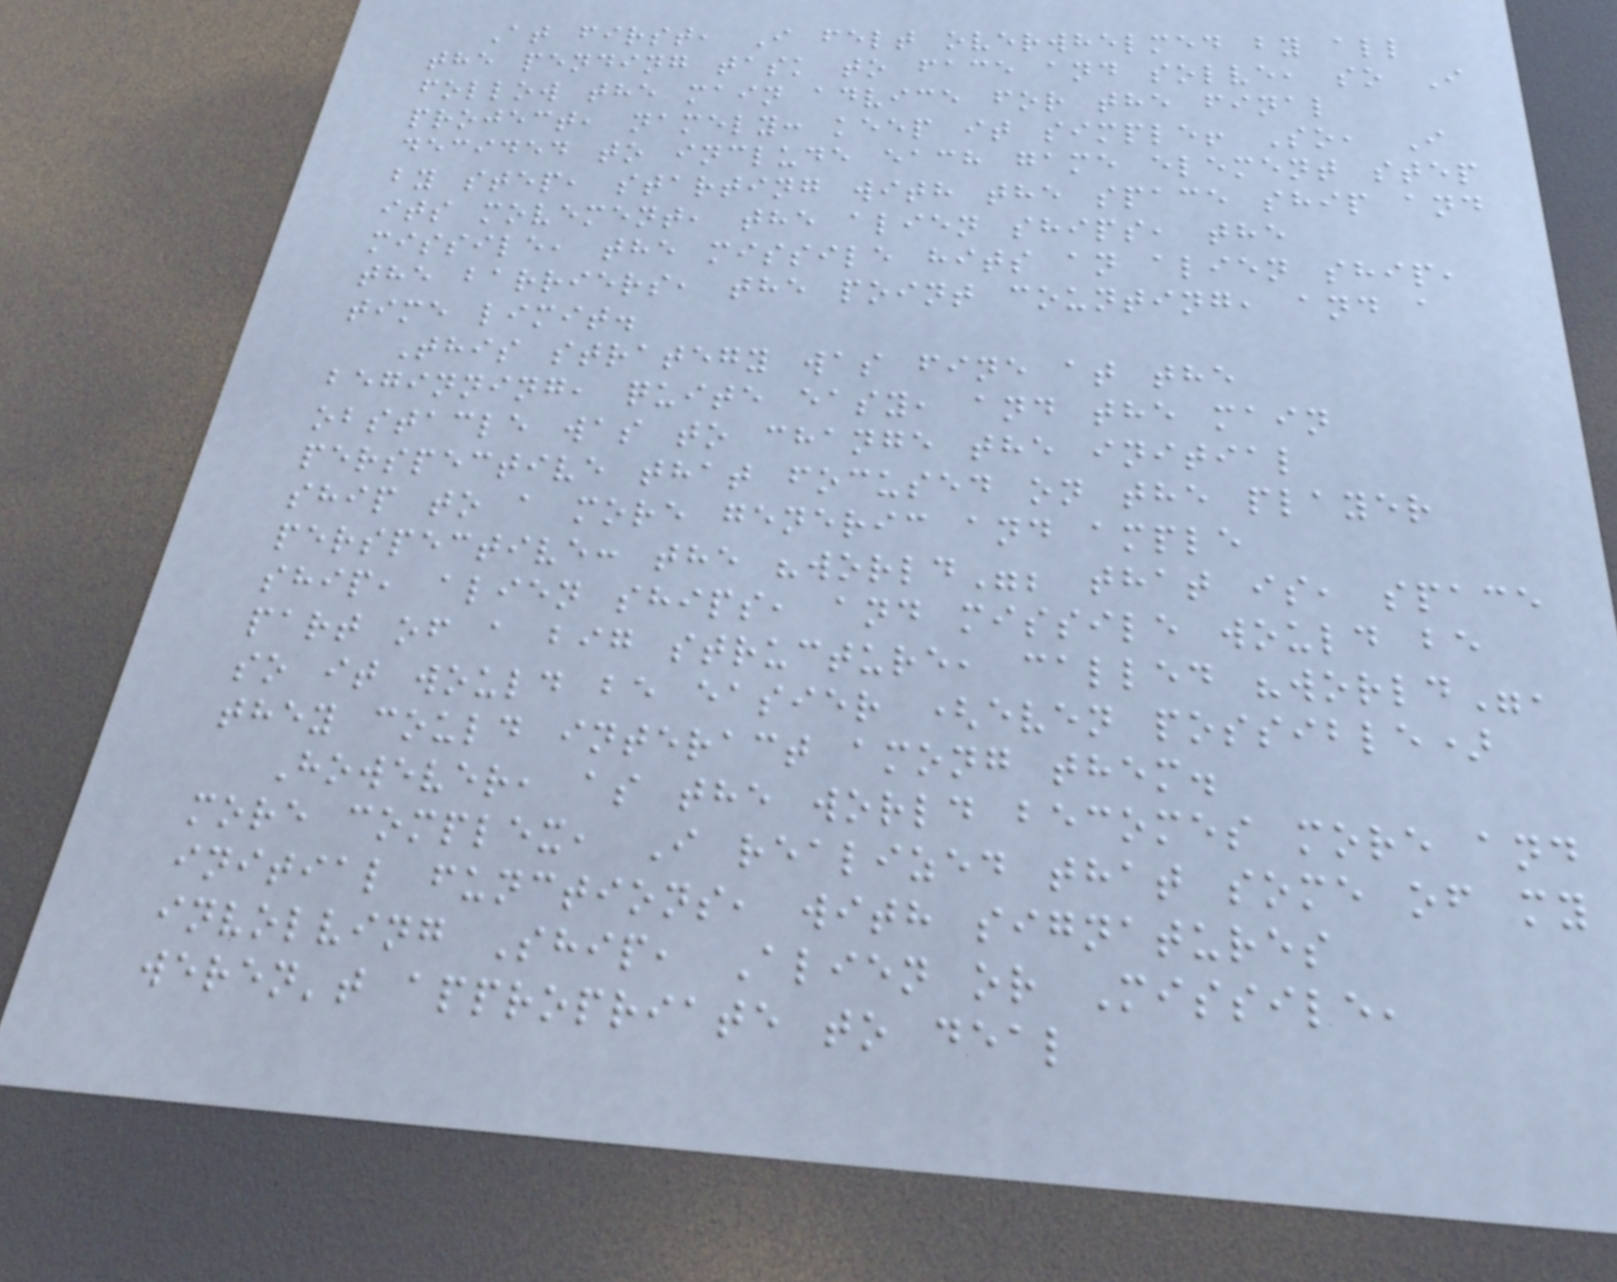At first, I felt overwhelmed by all
the pending task to face and solve, so I
follow the main advice for the final
project, namely: keep it simple! So, I
decided to include each game element step
by step, starting with the space ship and
its movement, the alien ships, the
missile, the missile hits an alien ship,
the barriers, the point counting, and a
time limit.
This strategy was fine at the
beginning, quite easy, and the main
obstacle was to change the initial
perspective that focused on the player
ship to a more generic and ample
perspective: the "world"; that is, space
ship, alien ships, and missile would be
part of a big structure, called "world",
so it would be easier (even possible)
they could interact among them.
However, as the world becomes more and
more complex, I realized that some of my
initial functions, with signatures
involving Ship, Alien or Missile,
weren't appropriate to deal
